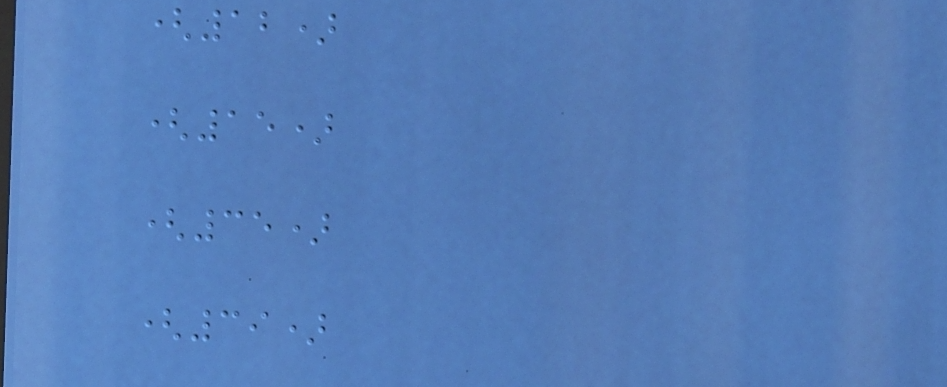(12)
(15)
(35)
(39)
